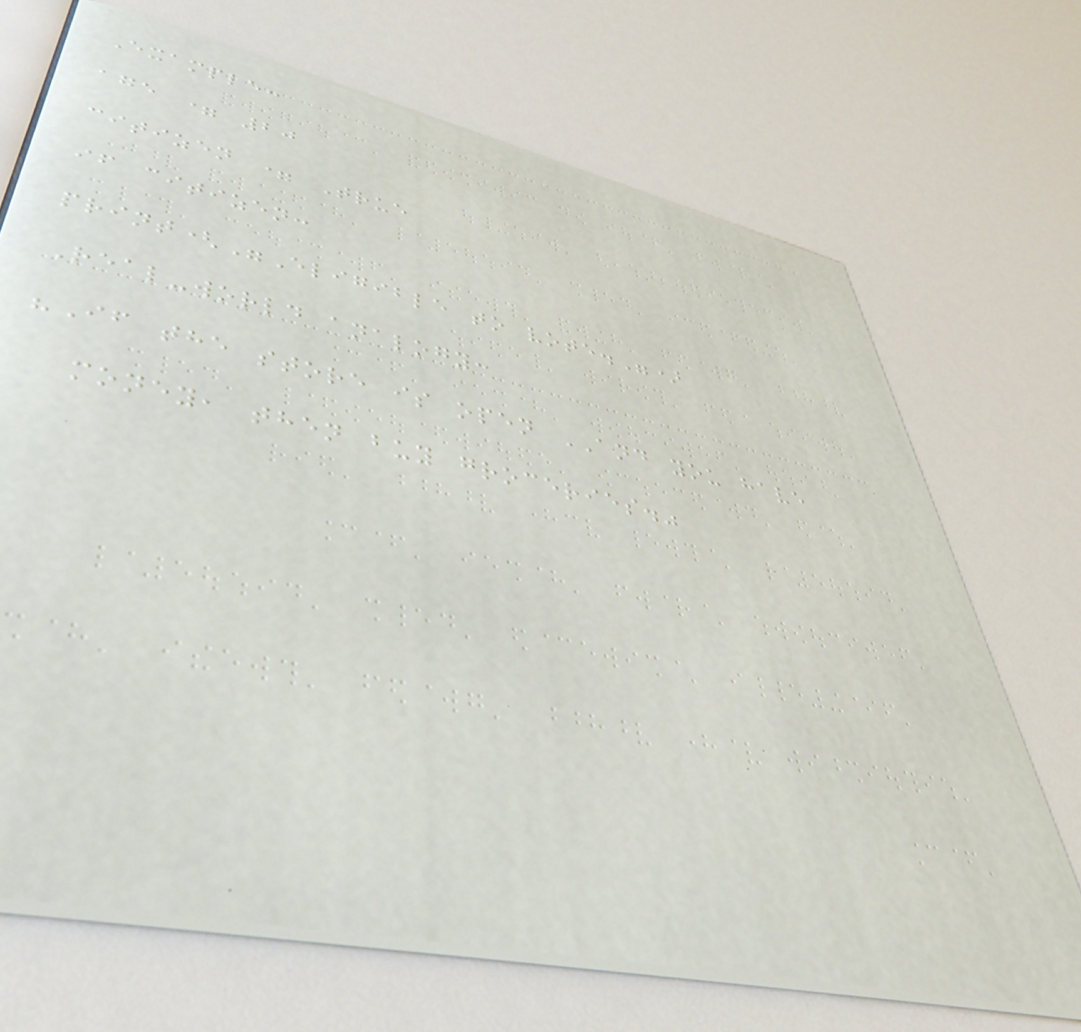Example:
age = 20
citizen = True
if citizen:
print("Eligible to vote.")
Real-world analogy:
"If the store is open AND you have
money, then buy groceries."
